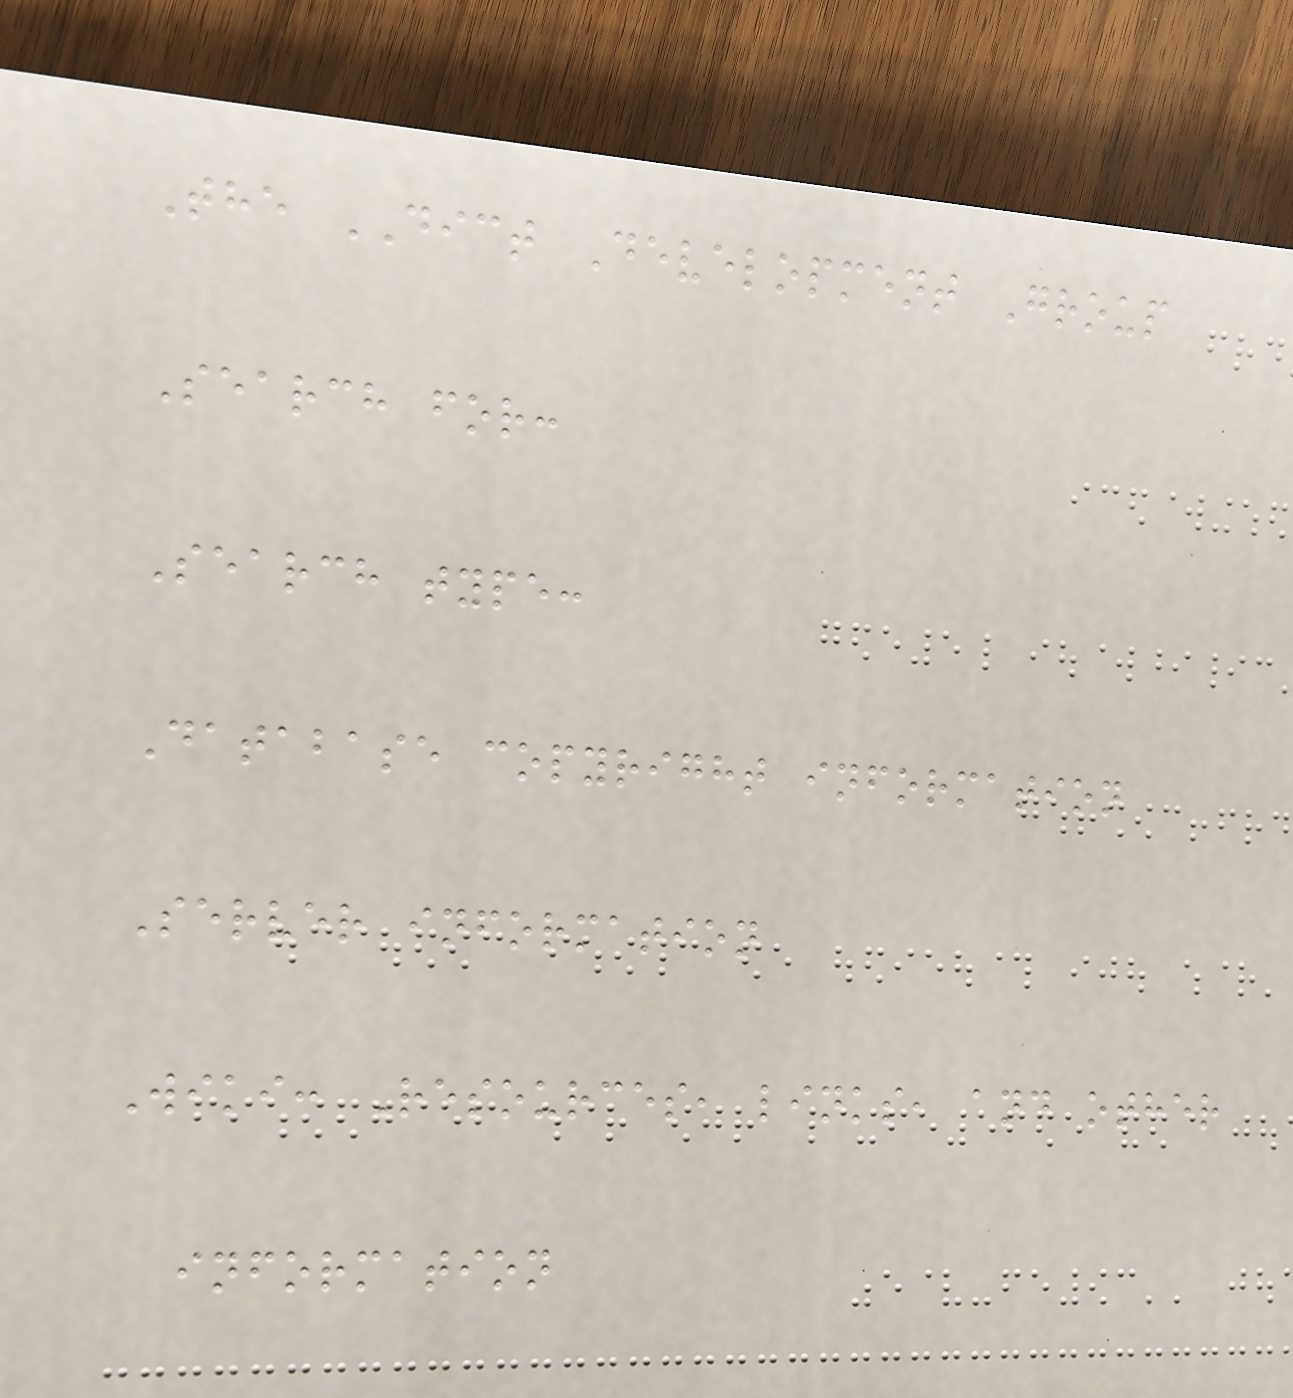The DICT Development Group
Search for:
Search type:
Database copyright information
Server information
Wiki: Resources, links, and other
information
